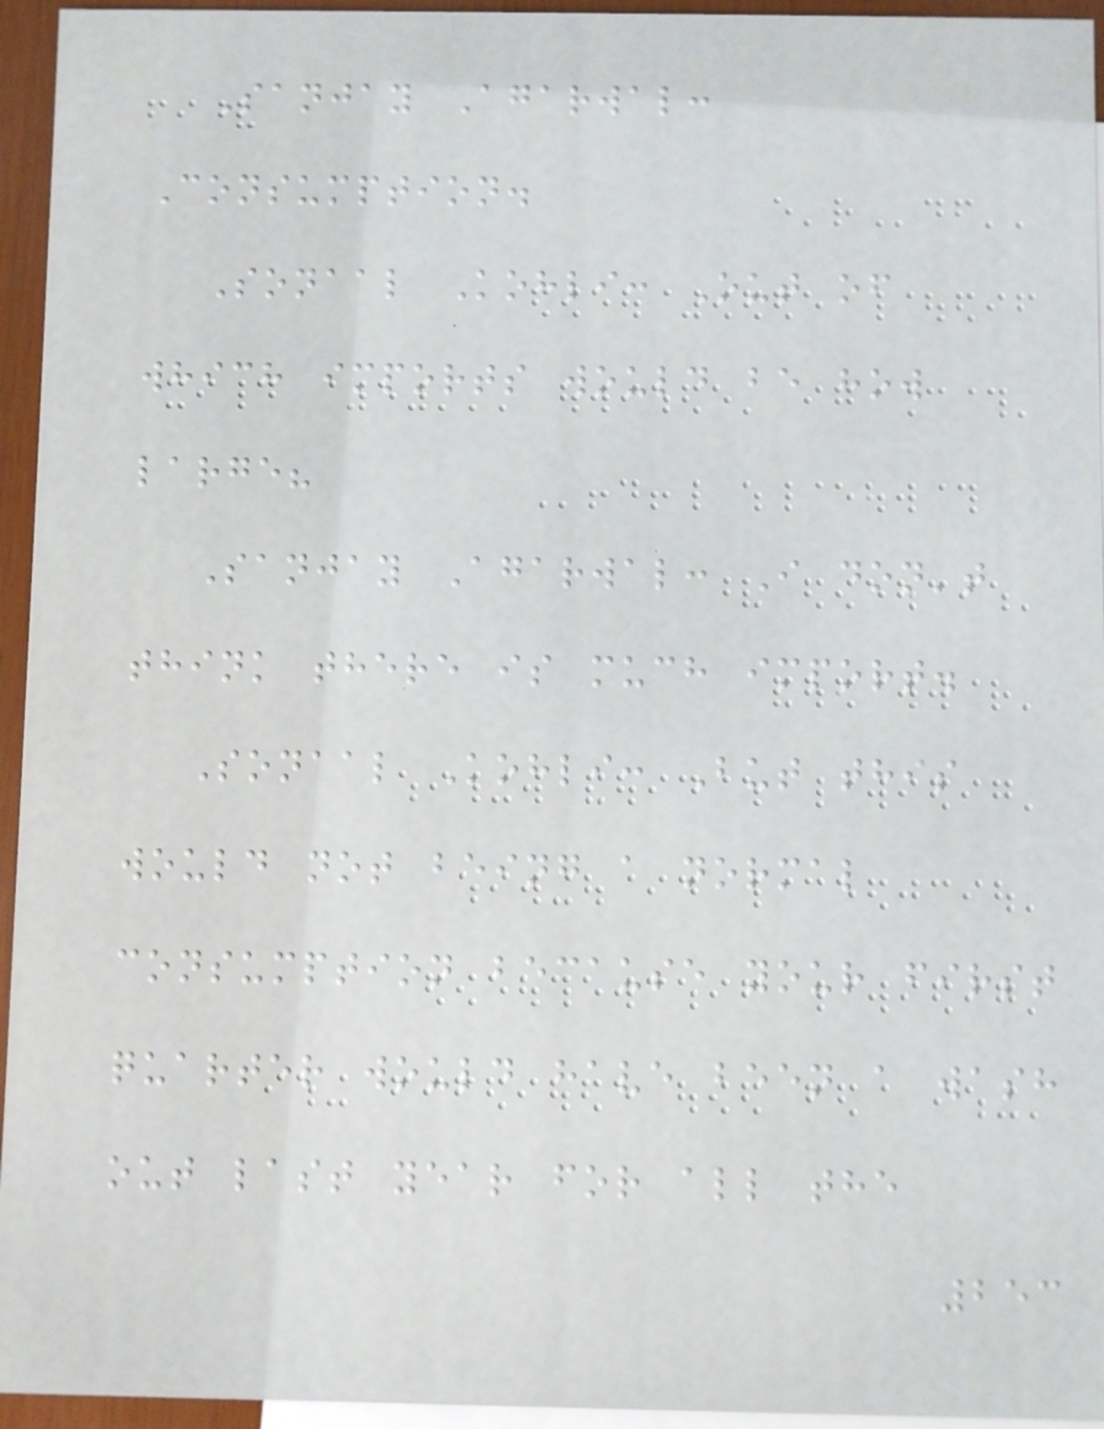Sanjay Agarwal:
Consumption.
Sonaal Kohli: Out of
which imports would be how
large?
Sanjay Agarwal: I don't
think there is much import.
Sonaal Kohli: But this
would not being a normal
consumption because your first
quarter would have been a wash
out last year for all the
253
